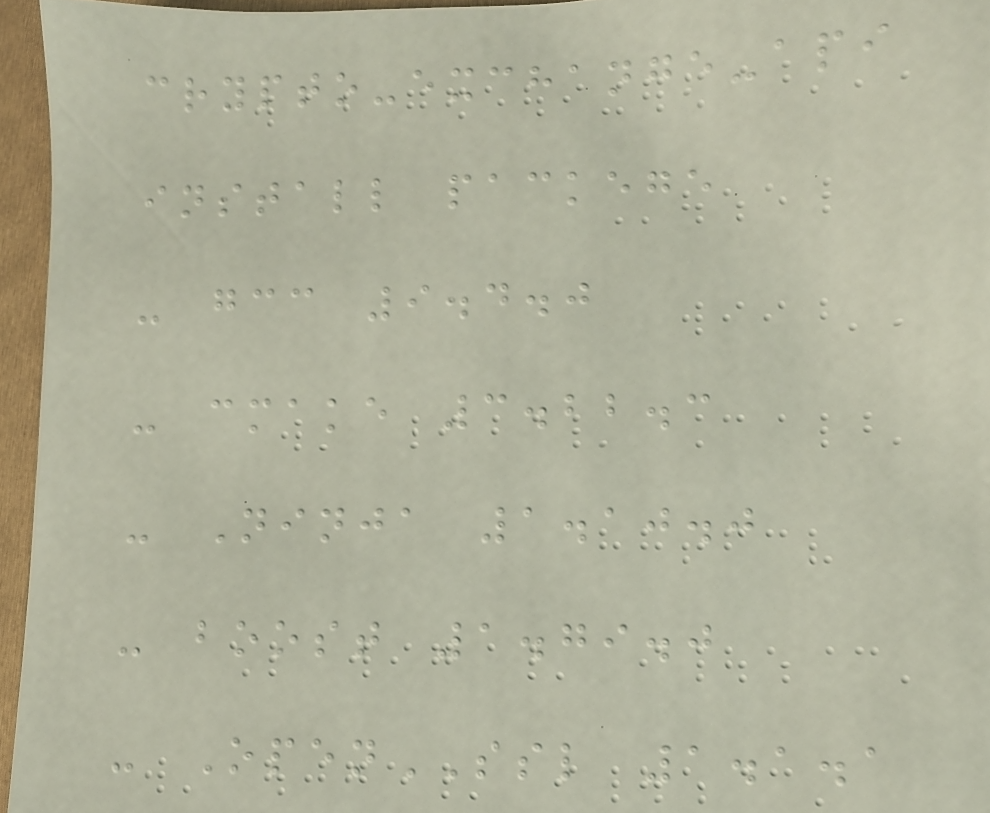crypto-exchange-api
install packege
- gcc 9.4.0
- cmake 3.22.3
- Ninja 1.10.0
- boost 1.79.0
- OpenSSL 1.1.1
